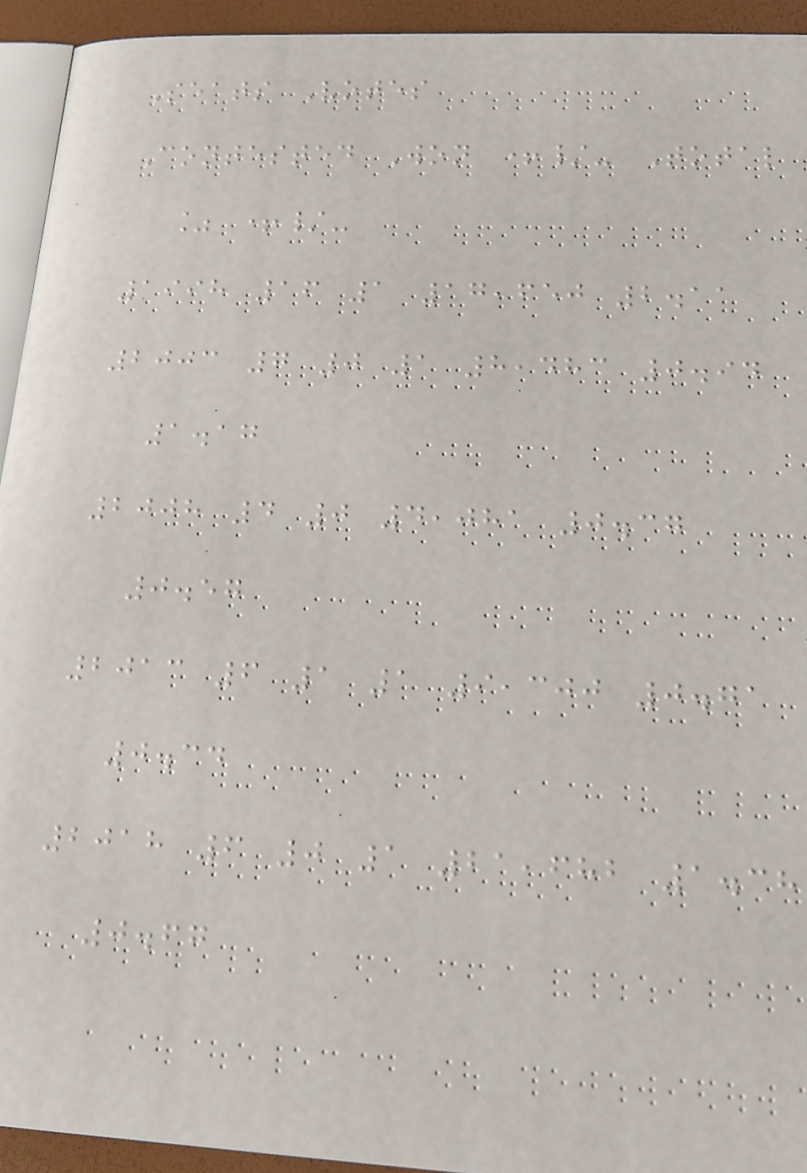Seats Votes
Contested Won +/- Total
% +/-
1998 16 1 17,650 2.11
2003 7 0 1 8,483 0.94
1.17
2008 4 0 4,081 0.37
0.57
2013 6 1 1 9,300 0.71
0.34
2018 6 0 1 21,682 1.38
0.67
